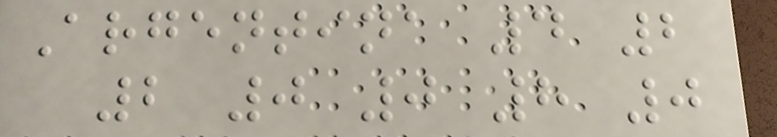Argentina 4 2
2 0 0 8 0
